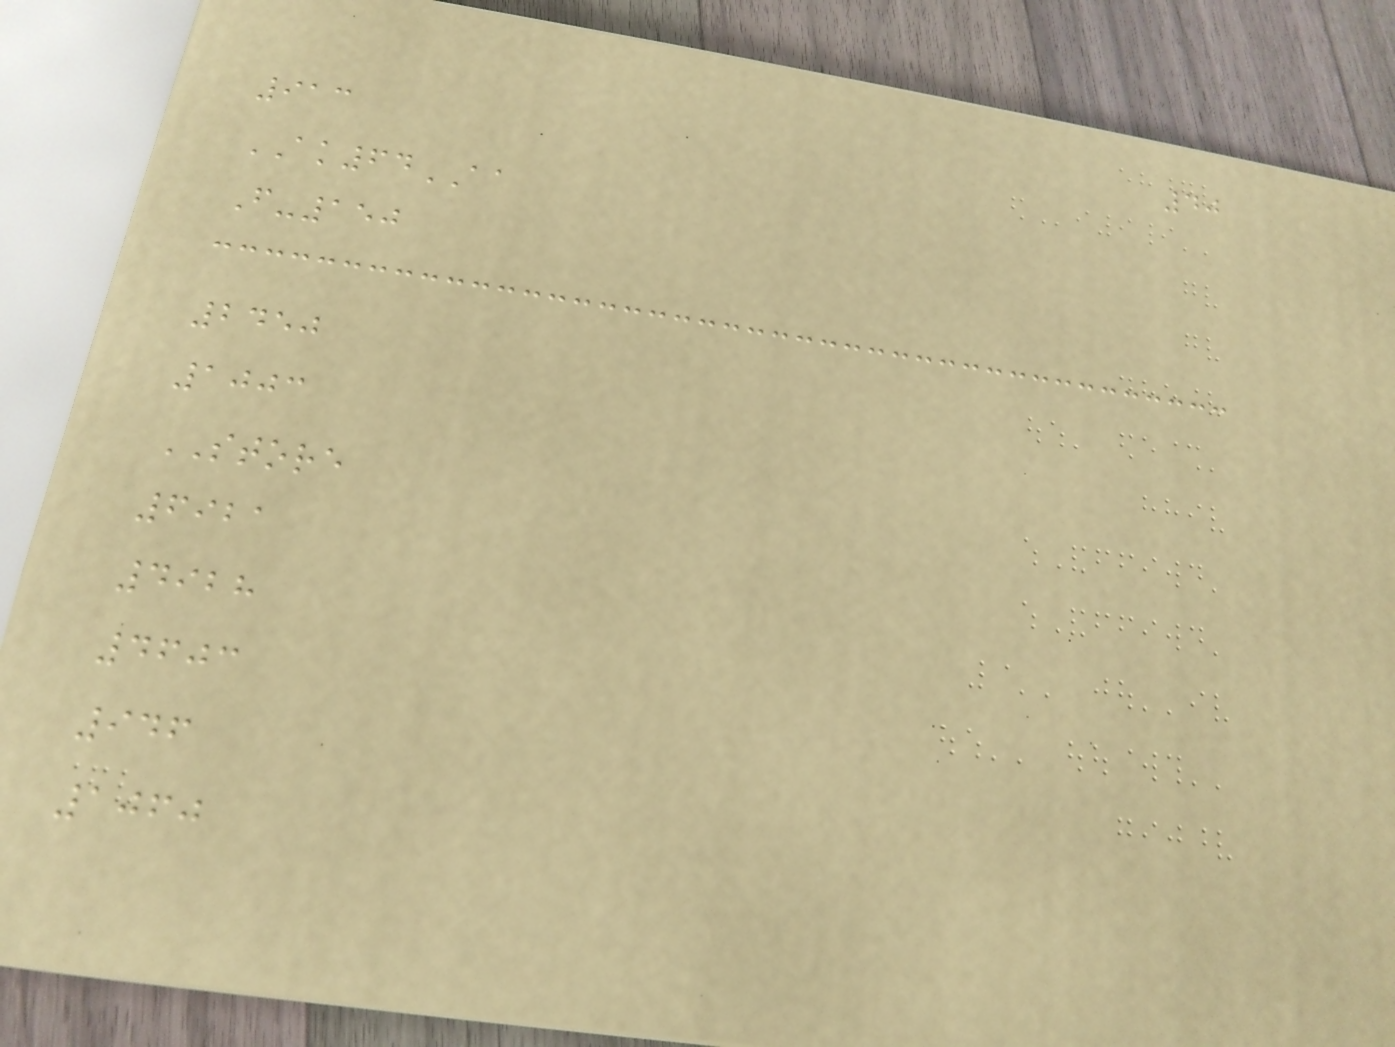40
913
AK64AA
F-150
2450
1003
STORE
6921
4928
4603
946
1060
